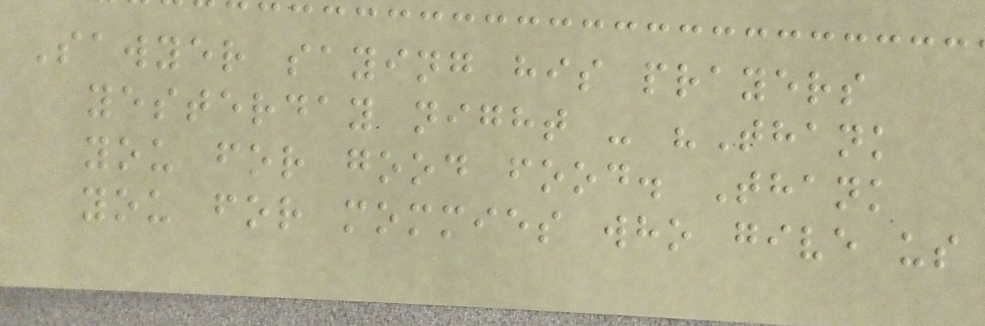Sawyer saying his prayers
yesterday night - "Thank
you for good food. Thank
you for mommies who give us
